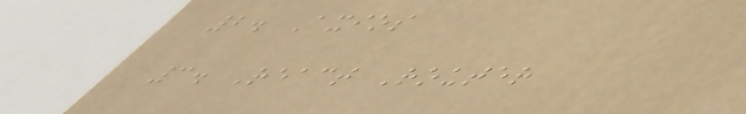2. Axios
3. React Router
